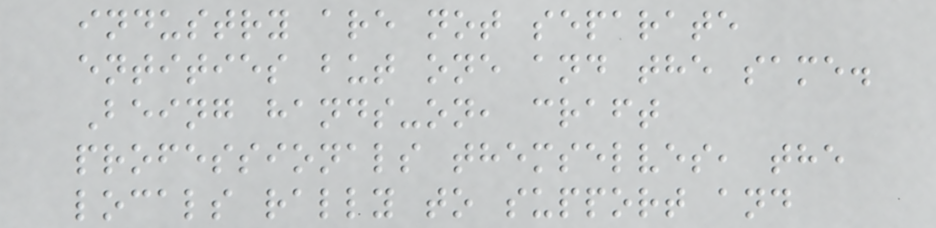industry are not separate
entities but one and the same.
Being hands-on, craft
professionals themselves, the
locals rally to support and
